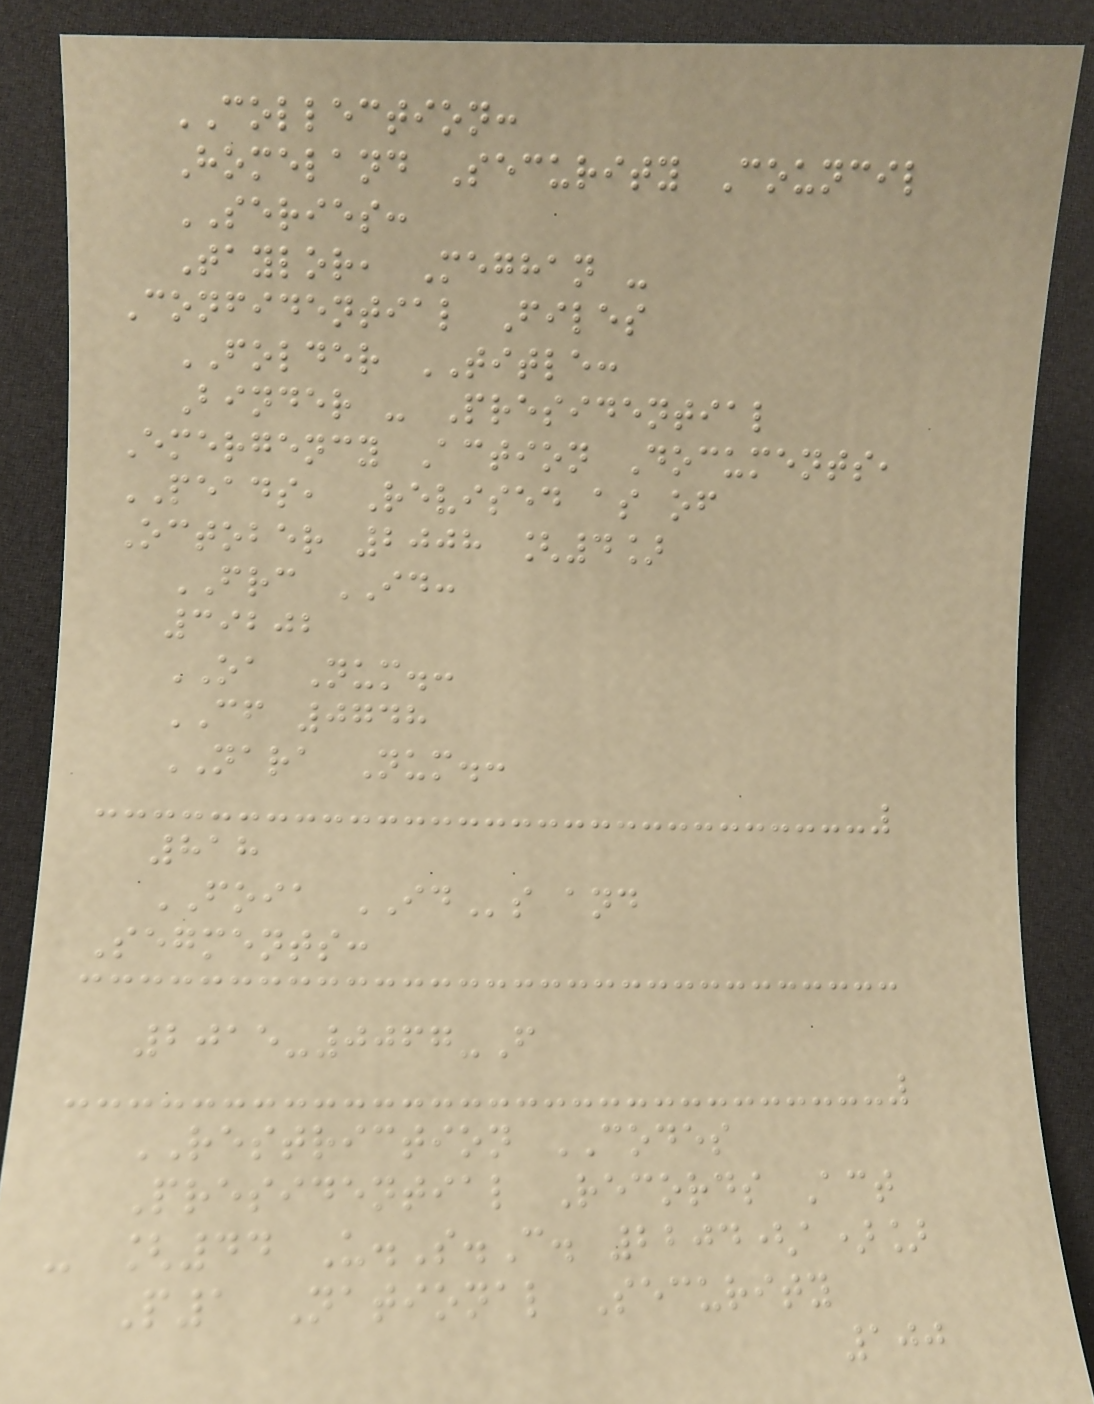COLLECTION:
Homeland Security Council
SERIES:
Taylor, Meghan -
Confidential Files
FOLDER TITLE:
Binder - Presidential
Emergency Action Documents,
PEADS, Revised as of
October 2008 [4]
FRC ID:
39202
OA Num.:
CF 0748
NARA Num.:
818
FOIA IDs and
Segments:
2015-0067-F
RESTRICTION CODES
Presidential Records Act
- [44 U.S.C. 2204(a)]
P1 National Security
100
